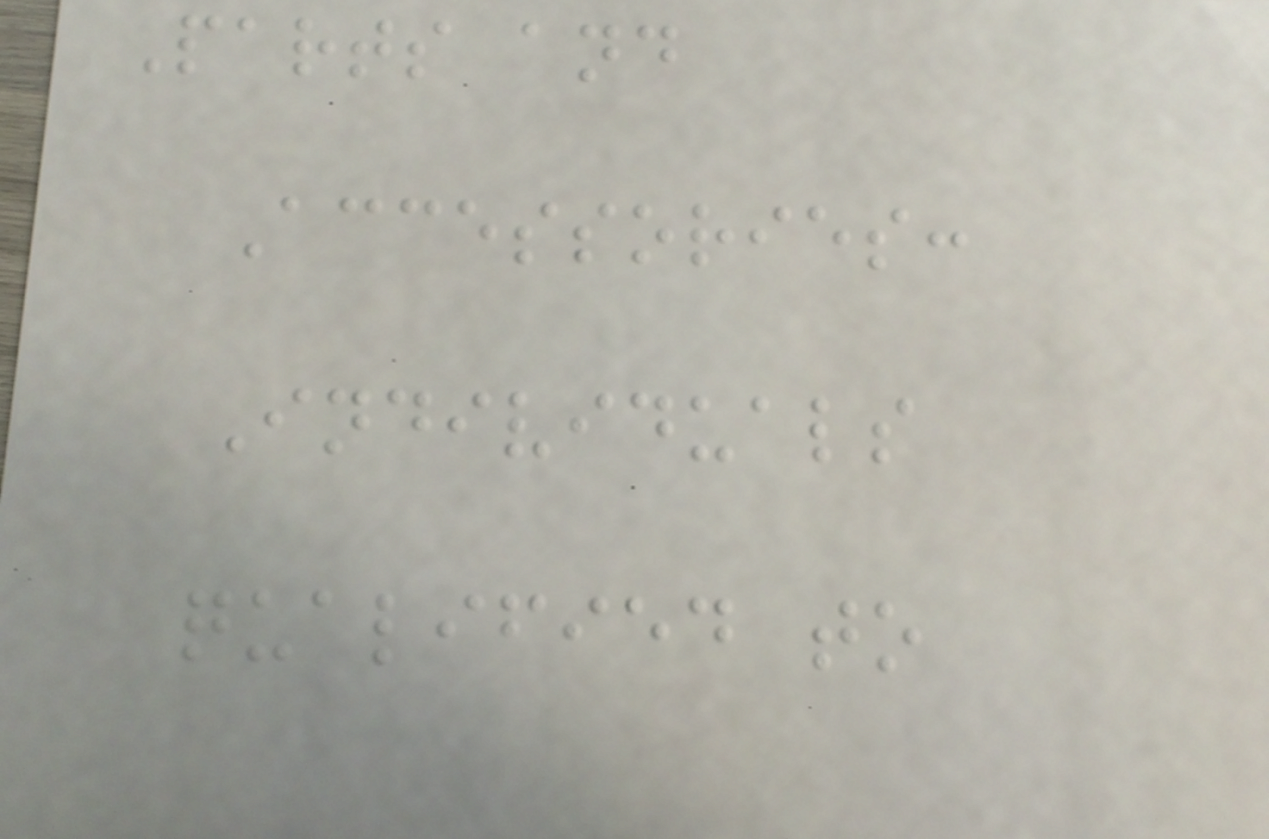Parts and
Accessories:
Individuals
qualified to
